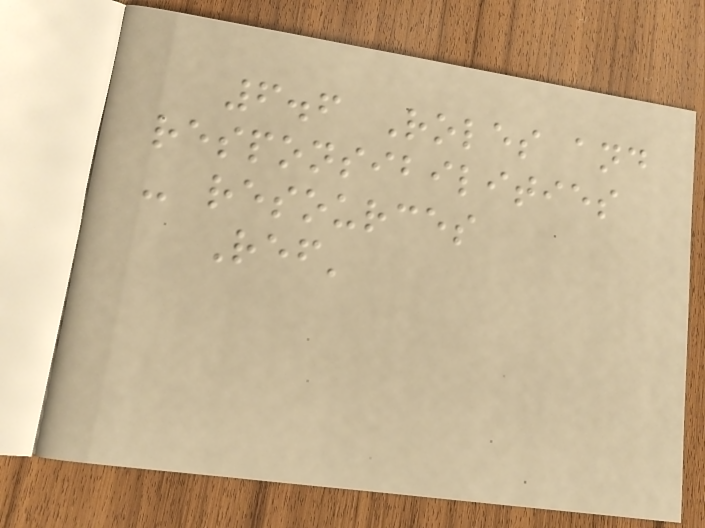6.6 Roles and
responsibilities
- resources
Ref'
